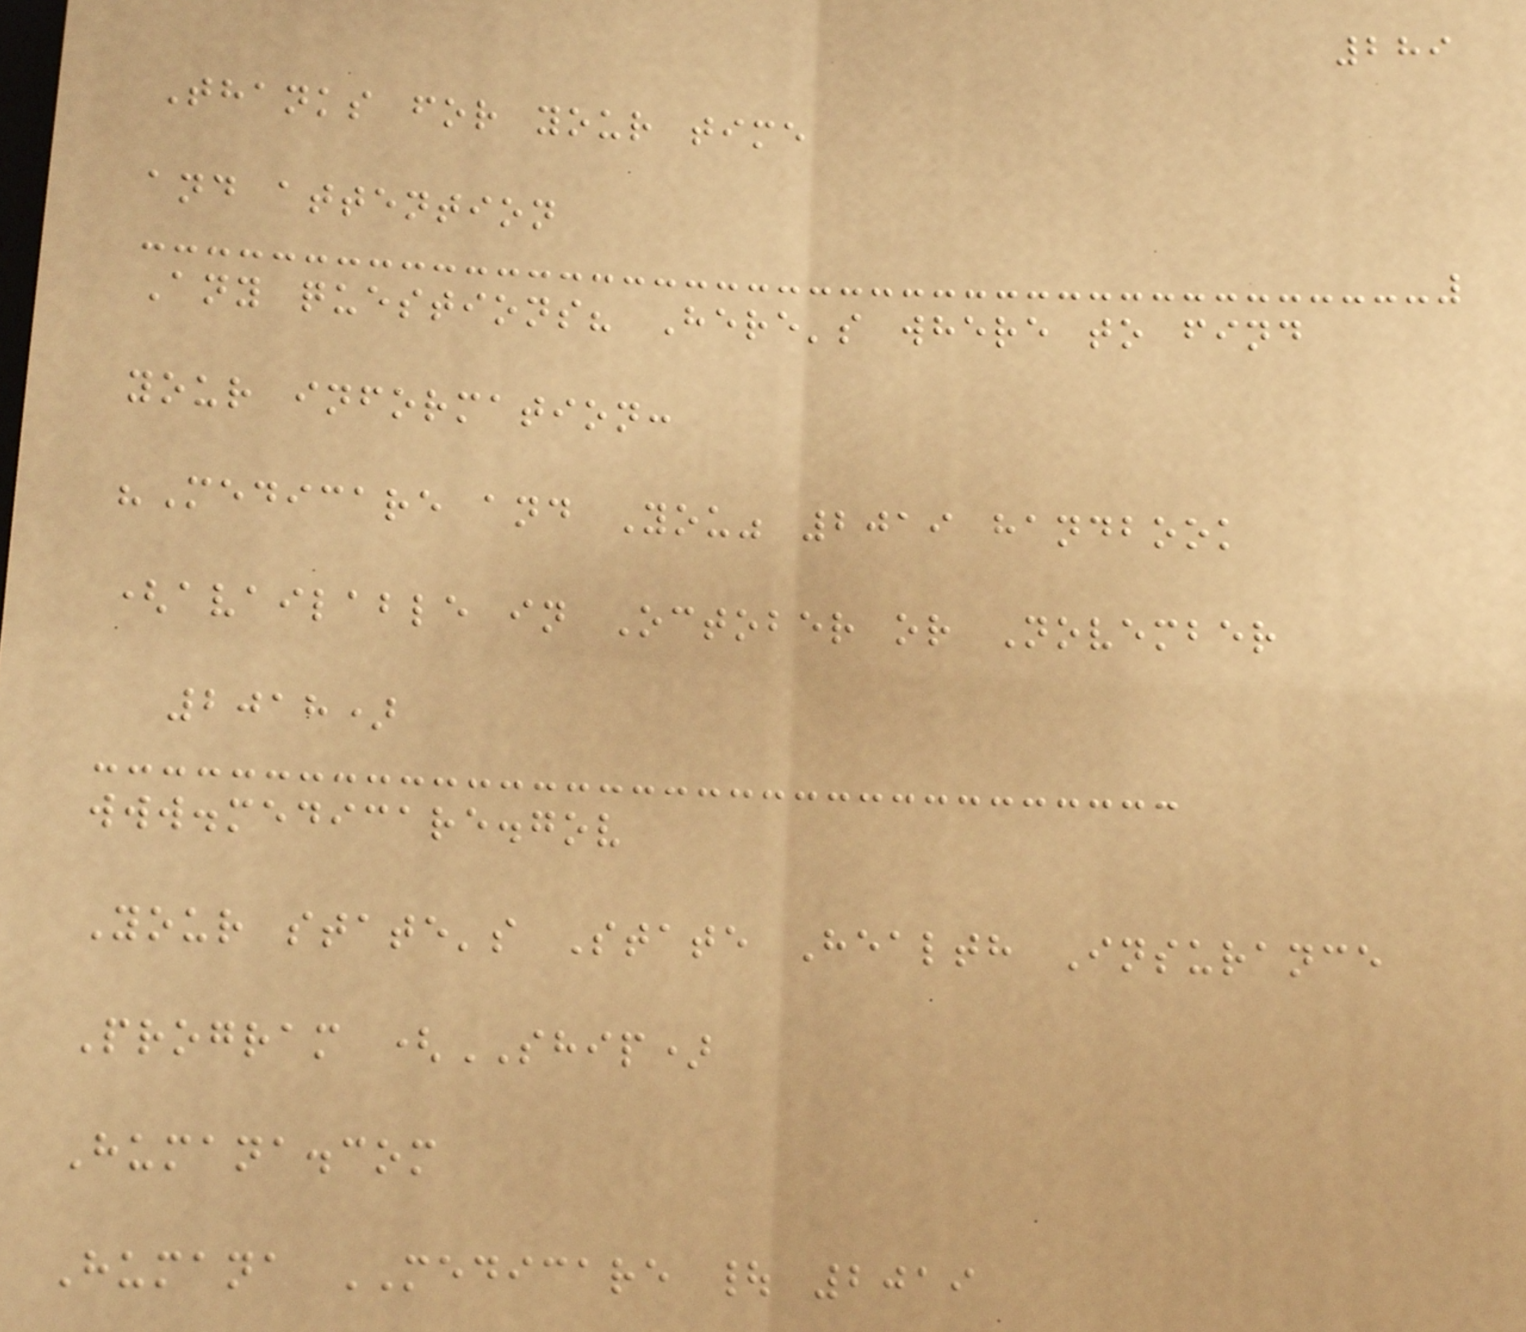289
Thanks for your time
and attention
Any questions? Here's where to find
your information:
"Medicare and You" 2019 handbook
(available in October or November
2018)
www.medicare.gov
Your state's State Health Insurance
Program (SHIP)
Humana.com
Humana MEDICARE | 2019
